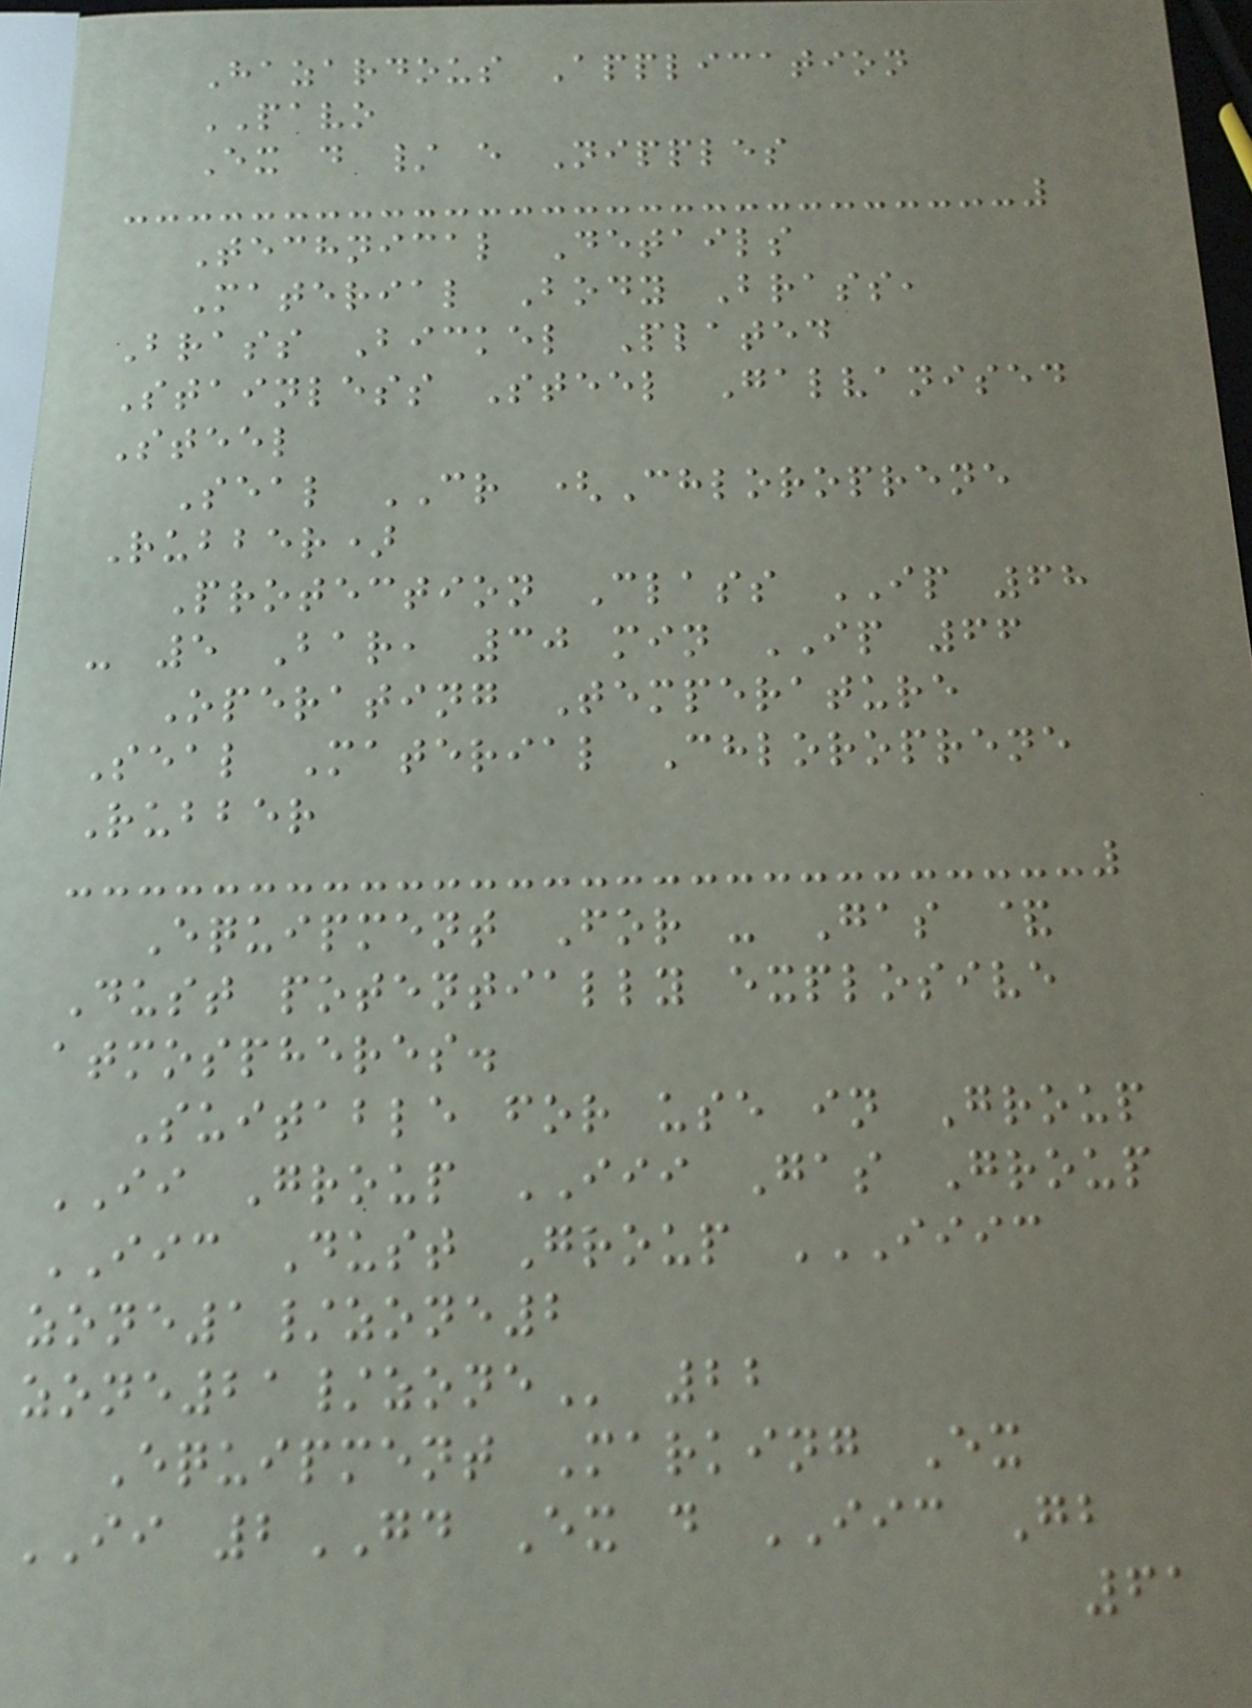Hazardous Application
PAVO
Ex d / e Nipples
Technical Details
Material Body Brass,
Brass Bickel Plated
Stainless Steel Galvanised
Steel
Seal CR (Chloroprene
Rubber)
Protection Class IP 68
- 5 Bar, 30 min IP 66
Operating Temperature
Seal Material Chloroprene
Rubber
Equipment For - Gas &
Dust potentially explosive
atmospheres.
Suitable for use in Group
II Group III Gas Group
IIC Dust Group IIIC
ZONE1/ZONE2
ZONE21/ZONE 22
Equipment Marking Ex
II 2GD Ex d IIC Gb
61
